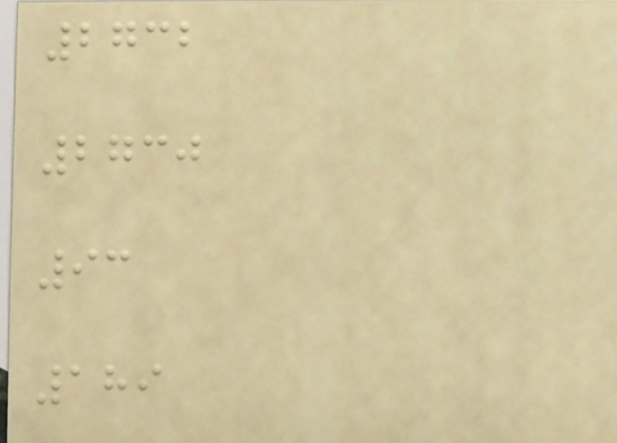2732
2730
93
189
